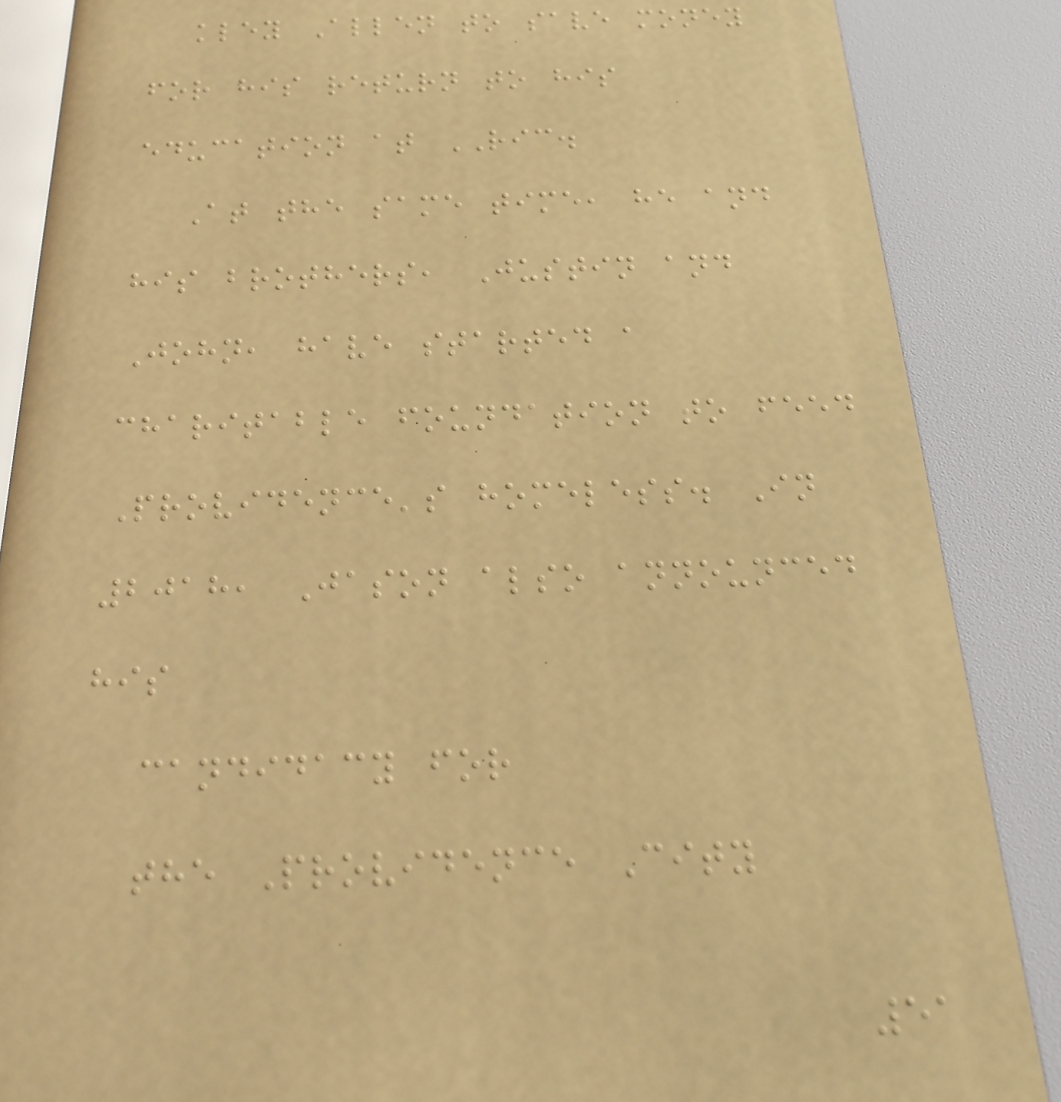kley Allen to save money
for his return to his
education at RIC.
At the same time, he and
his brothers, Justin and
John, have started a
charitable foundation to feed
Providence's homeless. In
2018, Jason also announced
his
candidacy for
the Providence City
51
